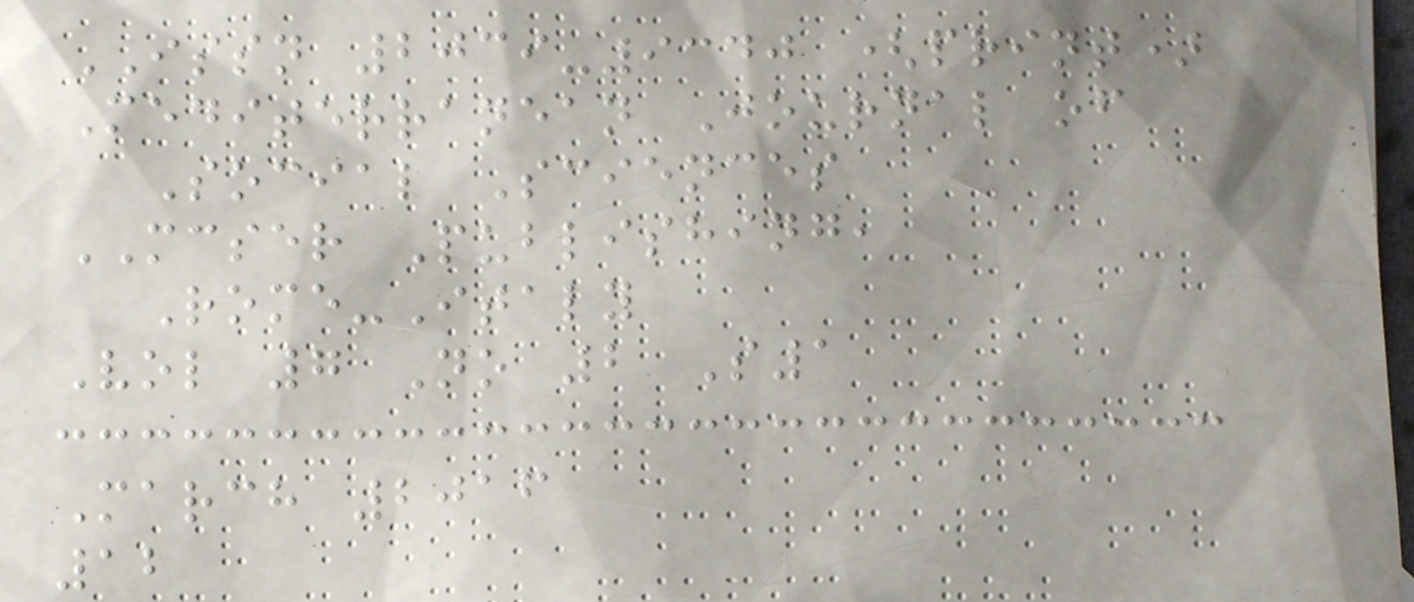ISSN 2039-9340 (print)
Mediterranean Journal of
Social Sciences
MCSER Publishing,
Rome-Italy
Vol 7 No 2 S1
March 2016
12
